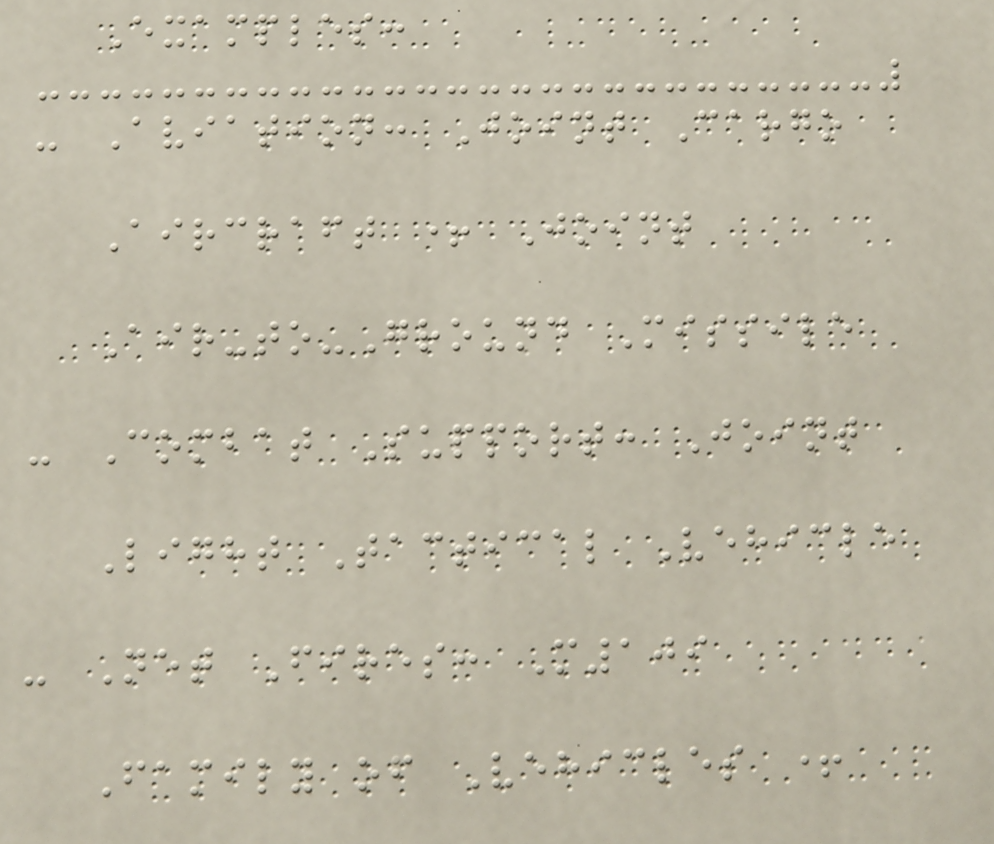Examples:
- Aviation: Joint Cargo
Aircraft + Joint
Air-to-Ground Missile
- Combat Support: Joint
Light Tactical Vehicle
- Net Fires: M109
Family of Vehicles +
